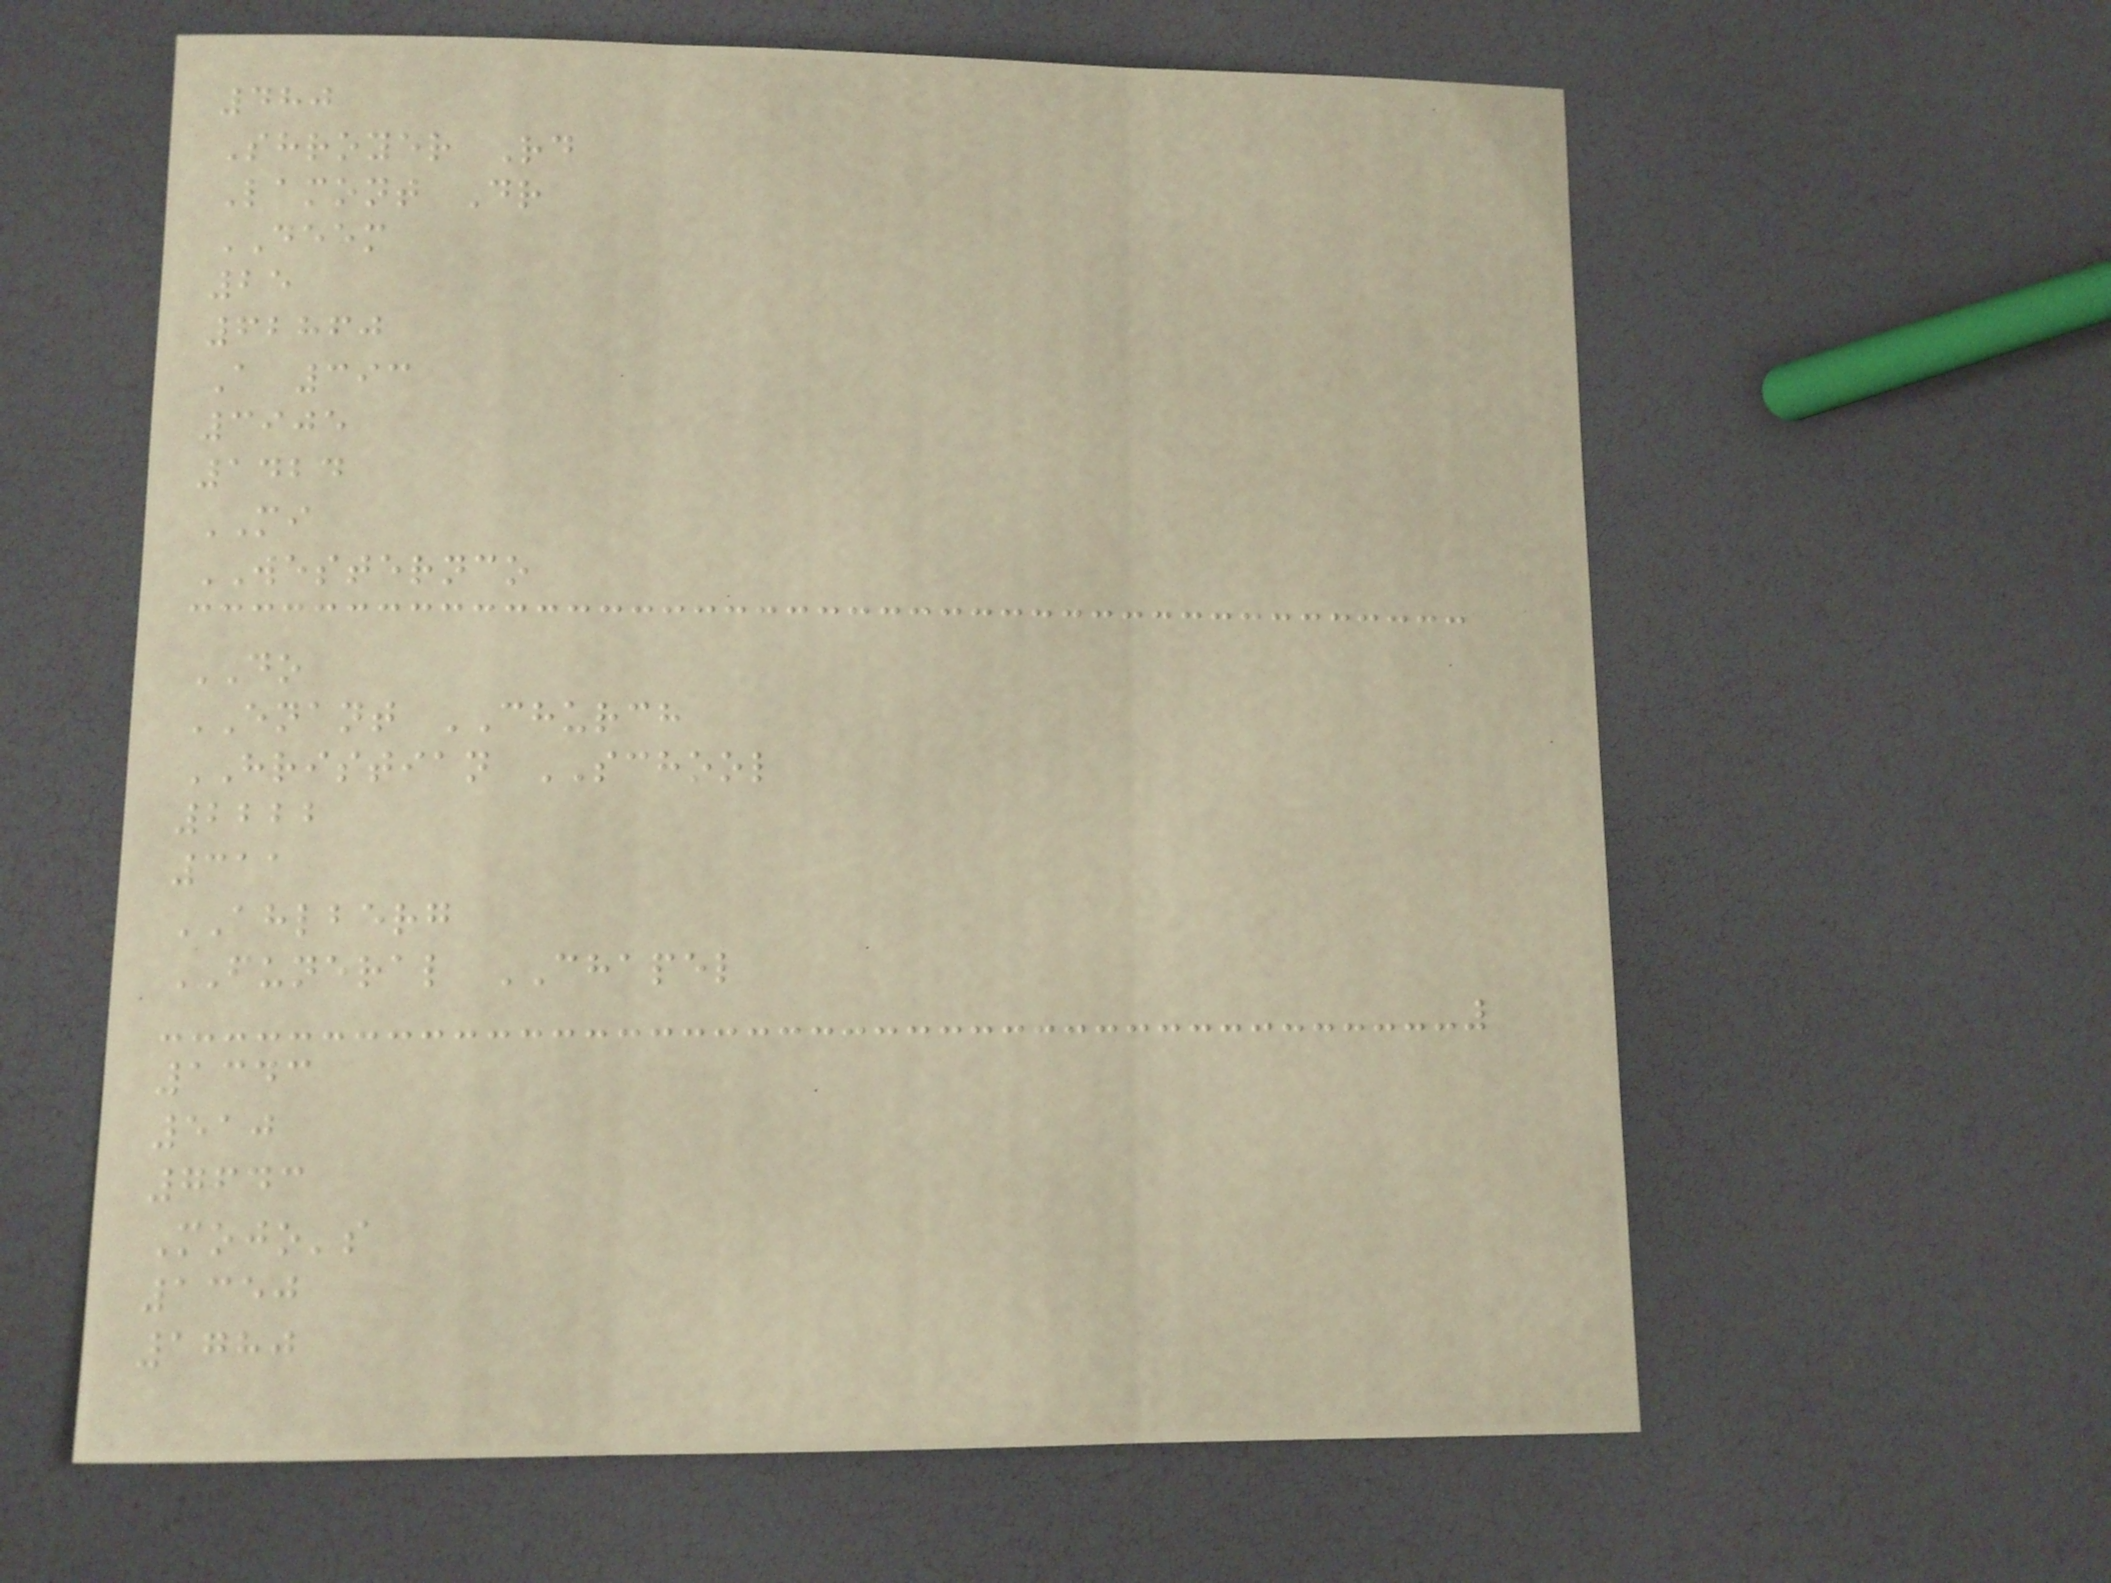480
Shroyer Rd
Lamont Dr
DEEM
25
62860
A 393
3905
1424
MI
WESTERNCO
DO
ENANT CHURCH
HRISTIAN SCHOOL
2222
311
AHLBERG
FUNERAL CHAPEL
1343
510
7643
Mojo's
1350
1780
